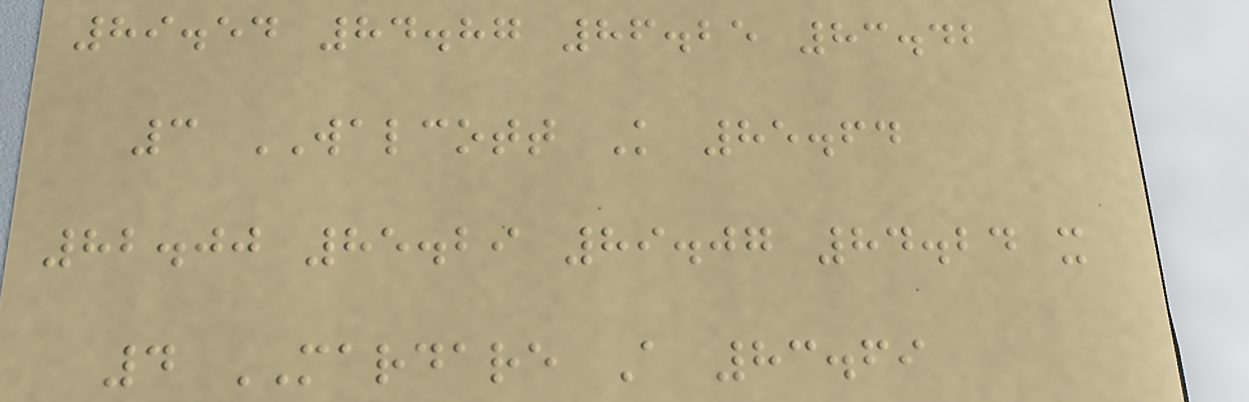89.54 84.87 86.25 83.42
3 WALCOTT K 85.64
82.00 85.29 89.07 84.24 x
4 MARDARE A 83.69
